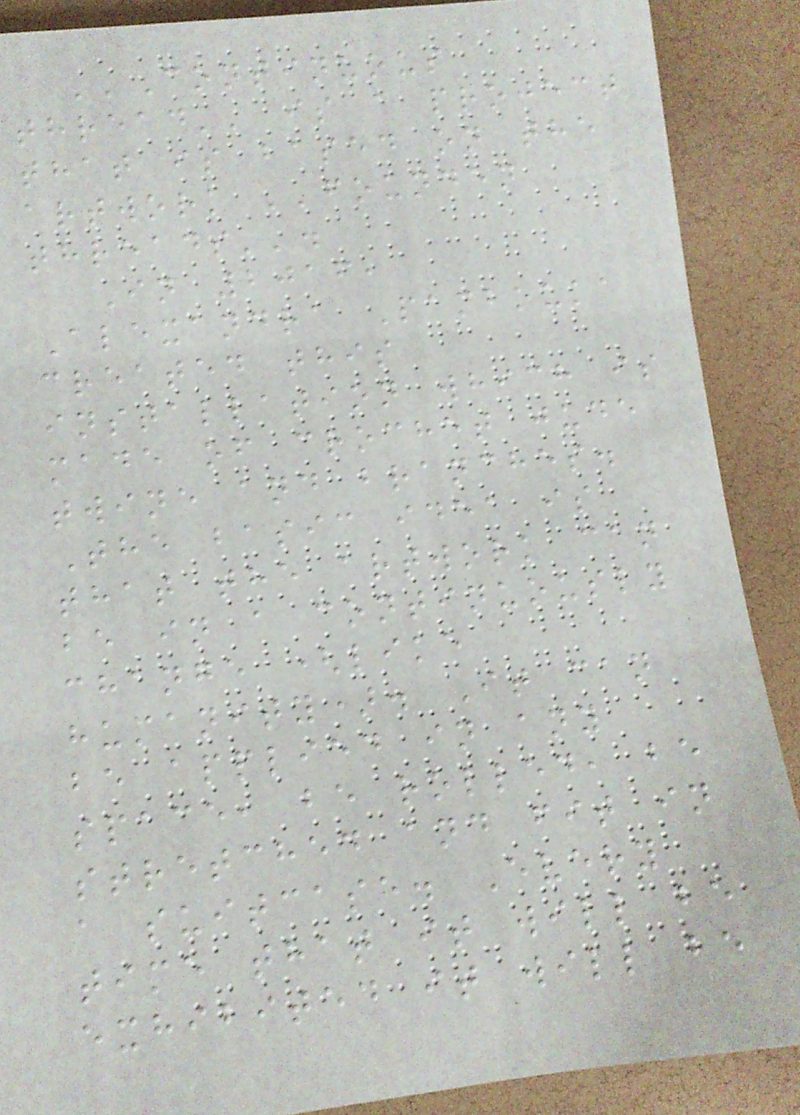''Continuous
thread'' is a project
that is based on the
artwork ''founden
threads''.
In 2016,
Alexandra Pambouka
created this
installation which is
made of crochet jude
twine and branches.
The basic idea is
that the artwork can
be in a continuously
change (like
humanity). It can
be applied in any
space, be rolled, be
stretched and fit in
a suitcase. Every
time that it will be
exhibited it will be
